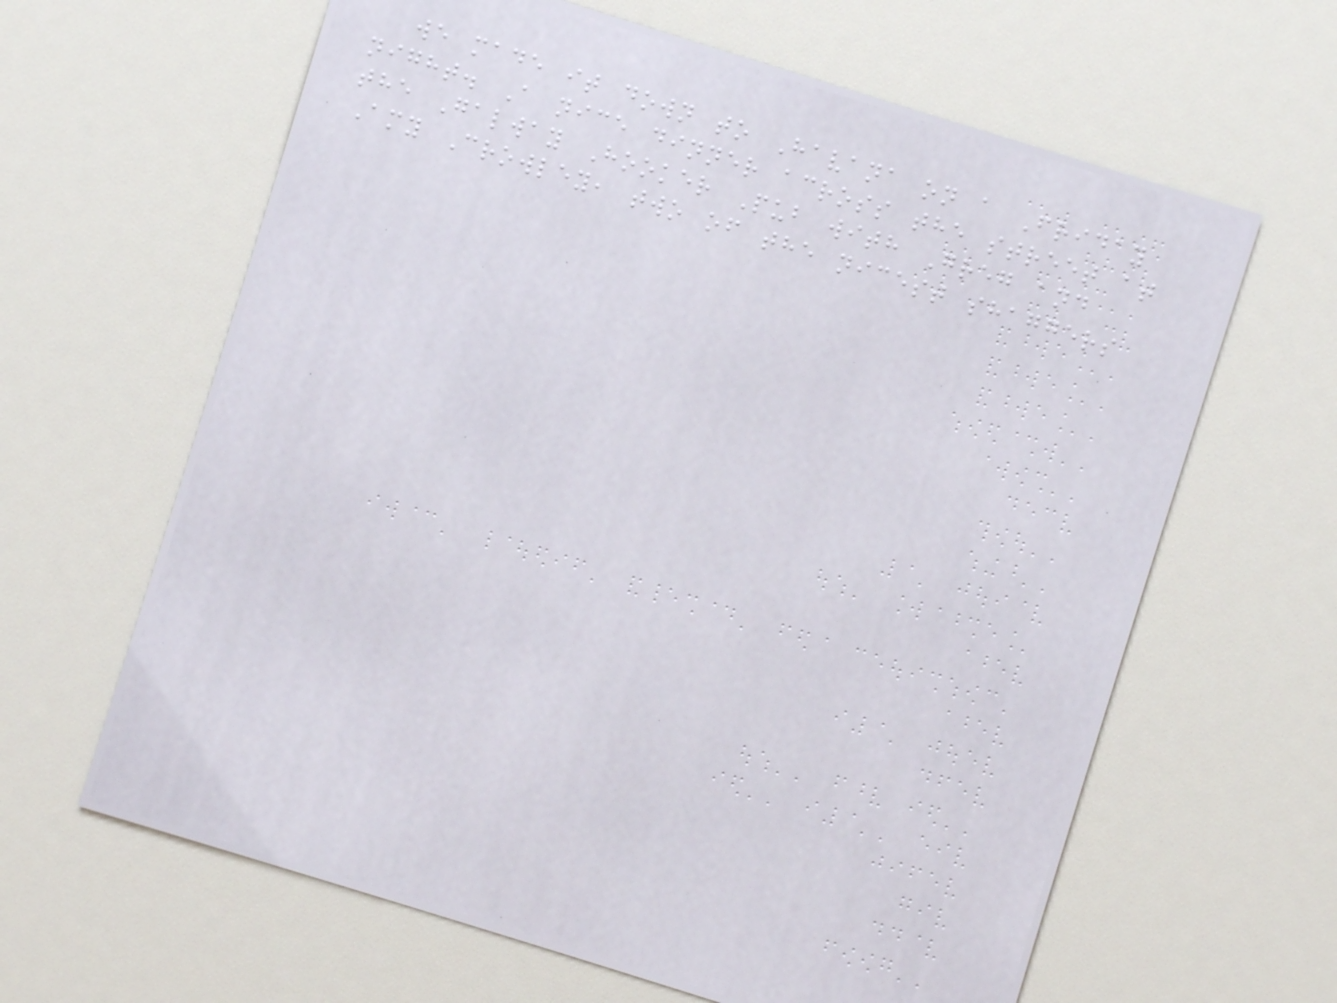we made it down to Havana on a Friday
night. A nice dinner across the street at
the Galway Hooker Pub with Greg and
Amy Crowley, two of the nicest shaggers
